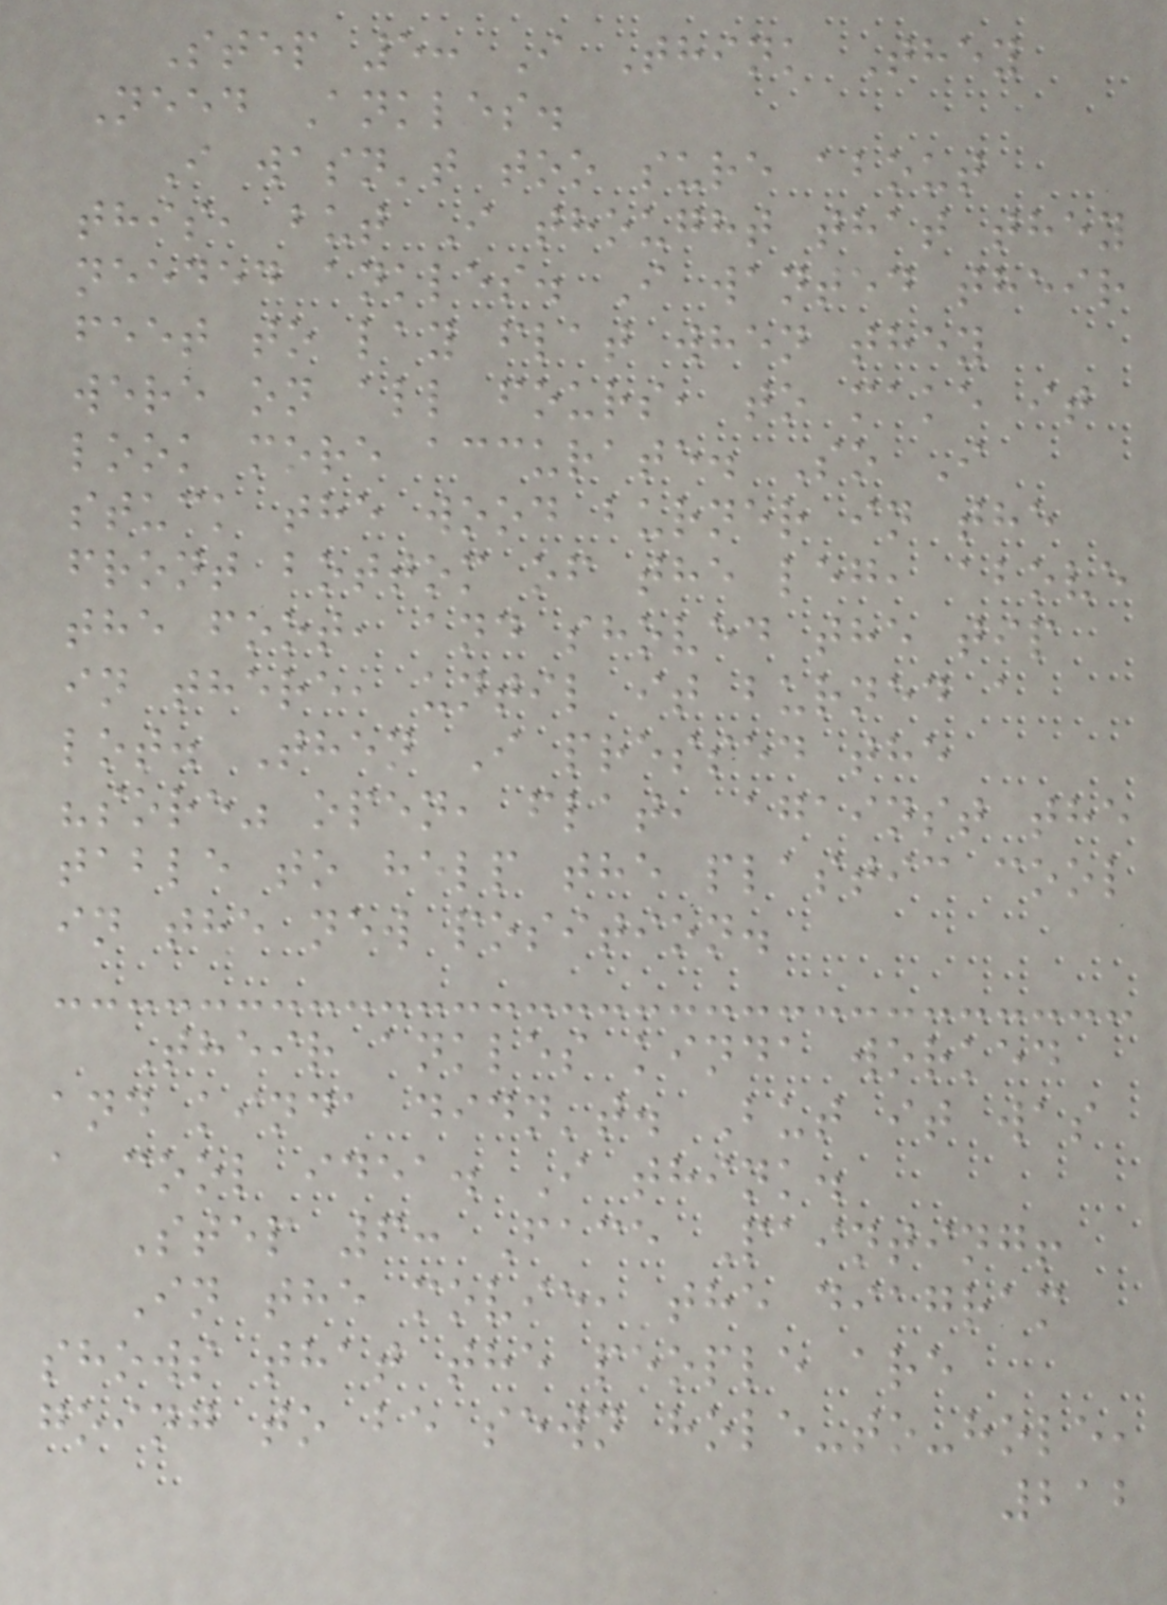Step 5: I Think They
Need Ankles.
I wasn't too sure about
this, but I thought that they
needed ankles. I wanted their
feet to lay flat when they
were on all fours, to make it
look more accurate. So I
stuck the wood burner in the
front bottom of the leg, above
the foot, and shoved the tip
in there, until it burned a
lot. Then I pressed the
"sore" open, flat, against the
table to help the plastic cool
in the new position.
Their ankles kinda worked
and kinda didn't. But it was
a cool idea. I think.
Step 6: Face Painting!
In the movie, the diagram
shows that the people are
going to be sewn hole-to-hole,
212
